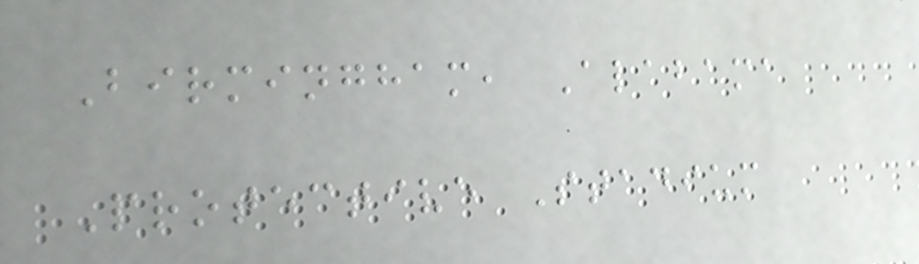Birmingham, Alabama
Protective Stadium
